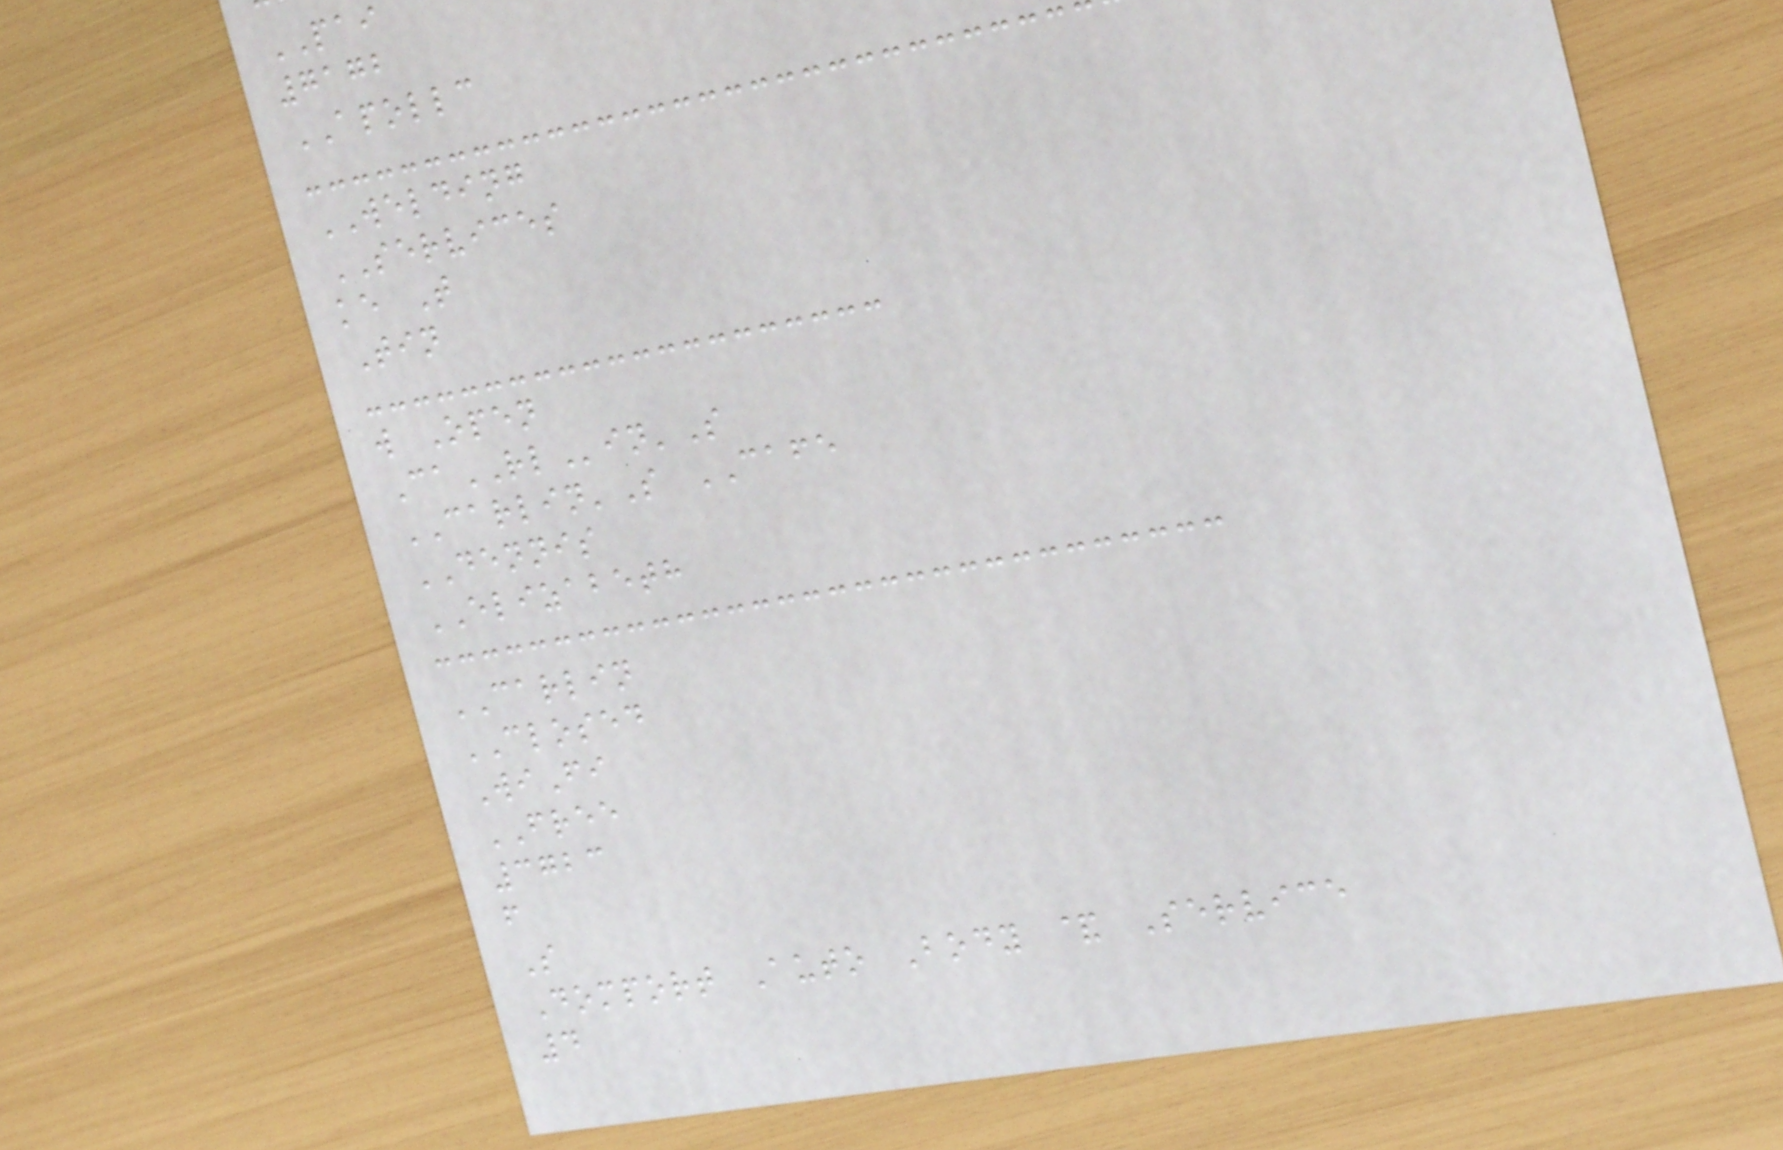PAI
7172
APOLLC
WELDING
SERVICES
ke T
Tin
w Open
CaRLin'S
CARLIN'S CAFE
DENNIS
ELIZABETH
CARLIN
CLOSED
WiFi
FREE
3723
f
S
Domport Auto Body & Service
4
